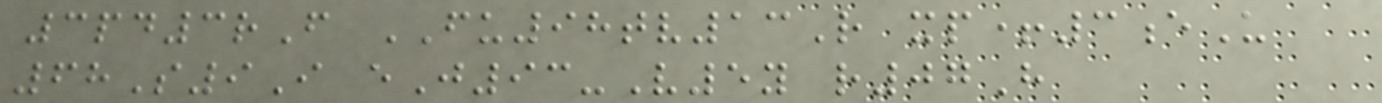3pd3rF FU98tv13R xp+3eU
68S9I eJ93-V5y r07H
